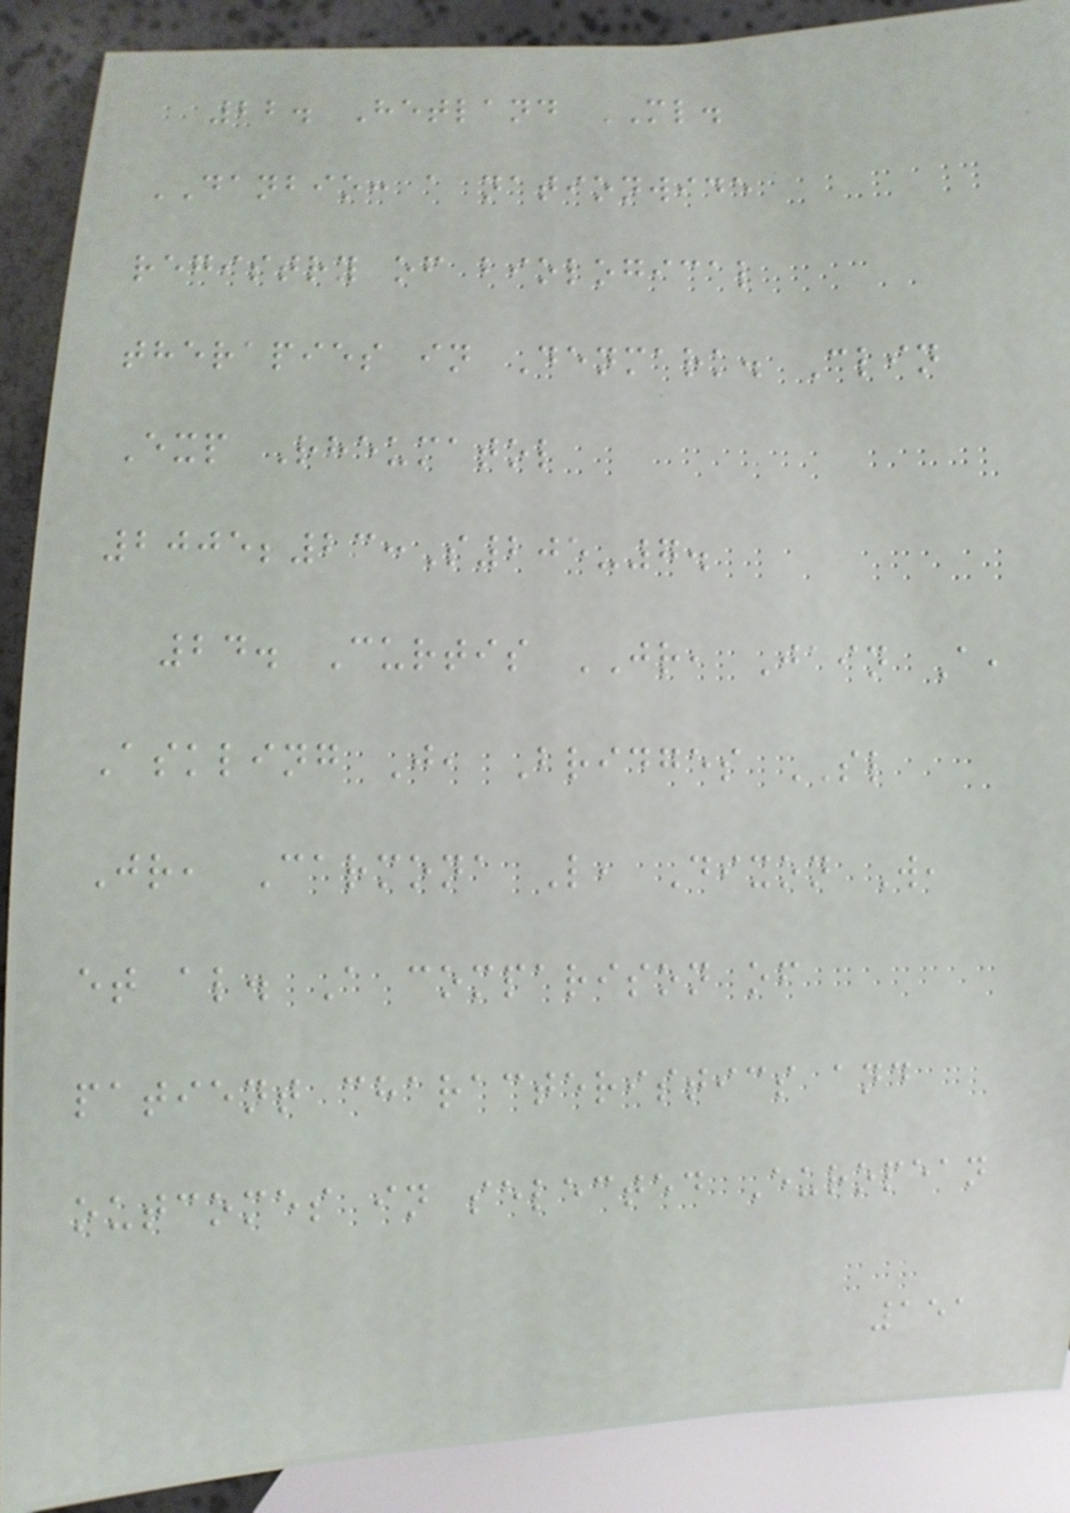22. Hetland ML.
DANBIO: a nationwide
registry of biological
therapies in Denmark. Clin
Exp Rheumatol
2005;23:S205-7.
24. Curtis JR, Jain A,
Askling J, Bridges SL
Jr, Carmona L, Dixon W,
et al. A comparison of
patient characteristics and
outcomes in selected European
151
